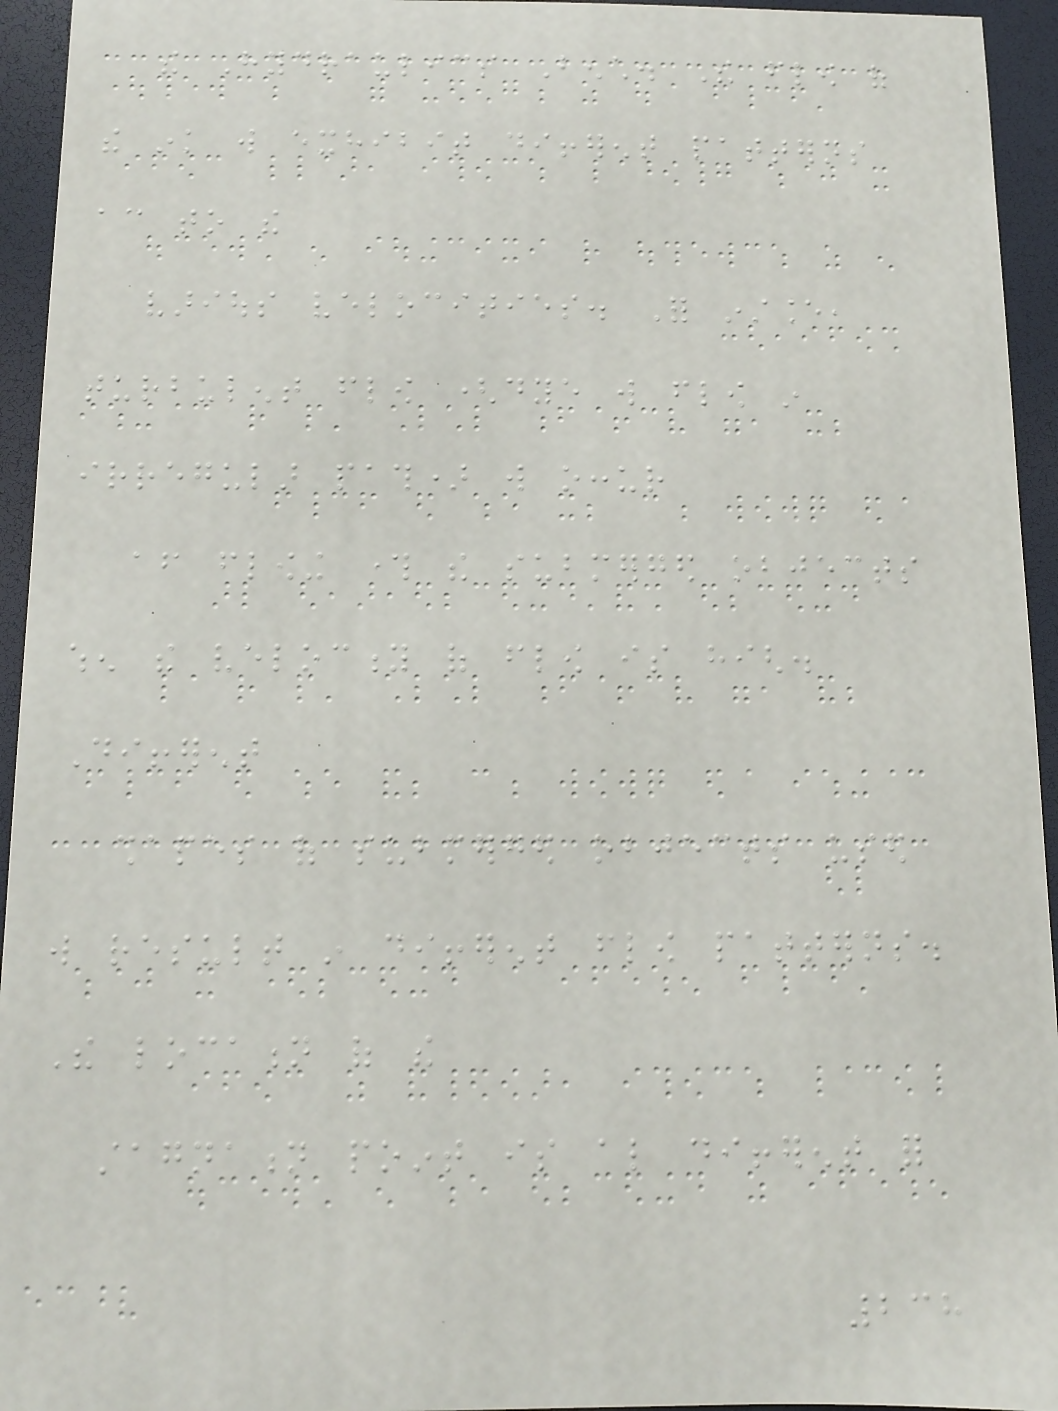the Hydraulics Bench. The flow of
the ink will exhibit different patterns
according to the
various velocities. For instance,
turbulent flow (dye will flow in
irregular path) will occur
after flowing through the submerged objects
when the velocity of flow is high.
Different
shapes of submerged objects used
will result in different flow patterns.
The location of the
stagnation point is also different for
238
